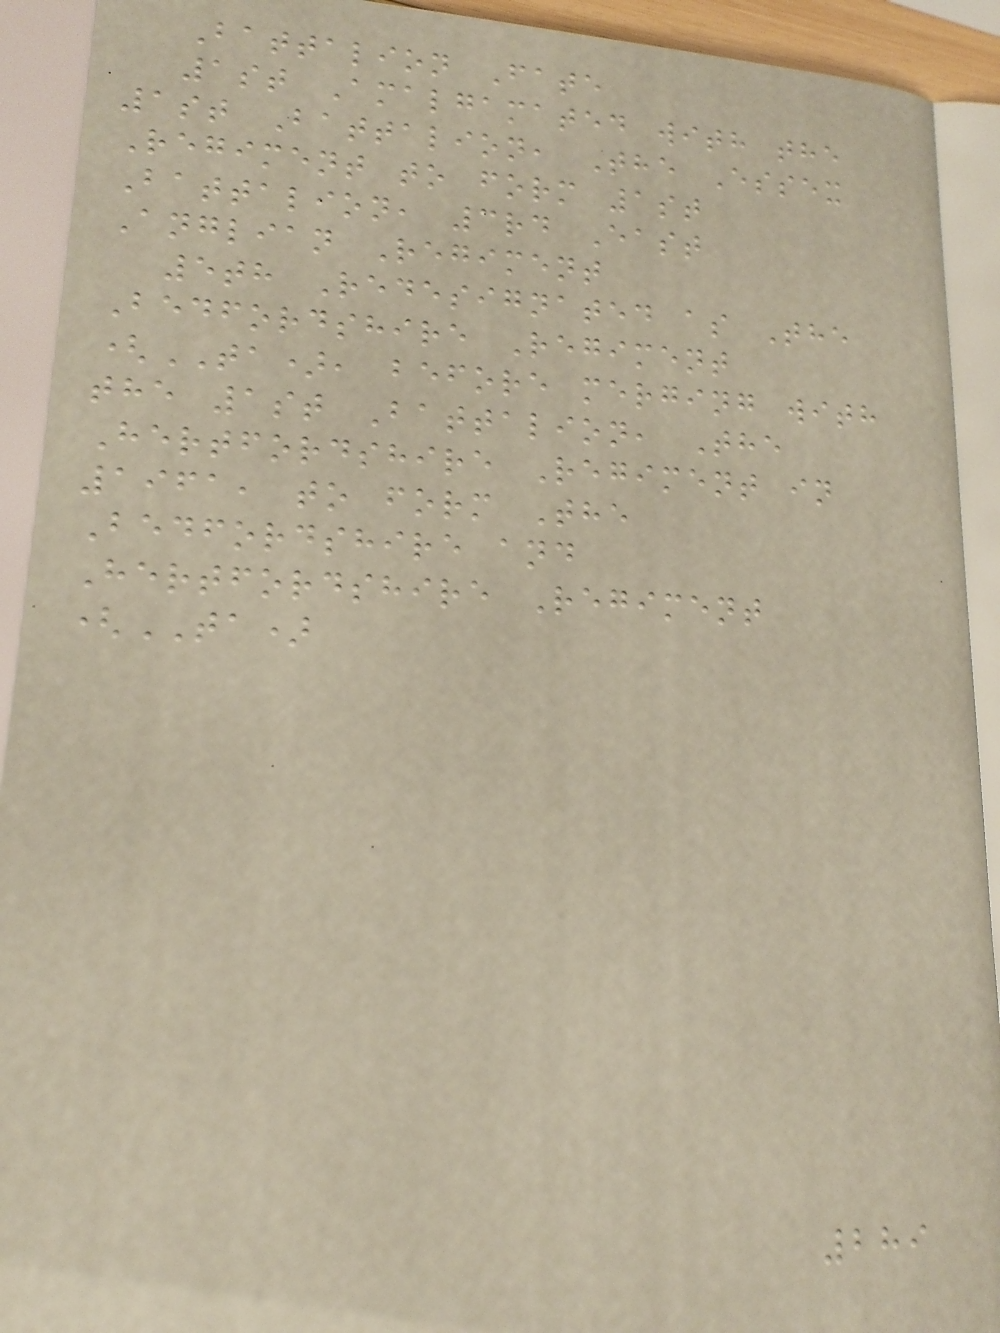Battalion Fate
1st Amalgamated with the
1st Battalion, The Essex
Regiment to form 1st
Battalion, 3rd East
Anglian Regiment
5th Redesignated as The
Bedfordshire Regiment
(TA), before merging with
the 1st Battalion, The
Hertfordshire Regiment in
1961, to form The
Bedfordshire and
Hertfordshire Regiment
(TA)
289
